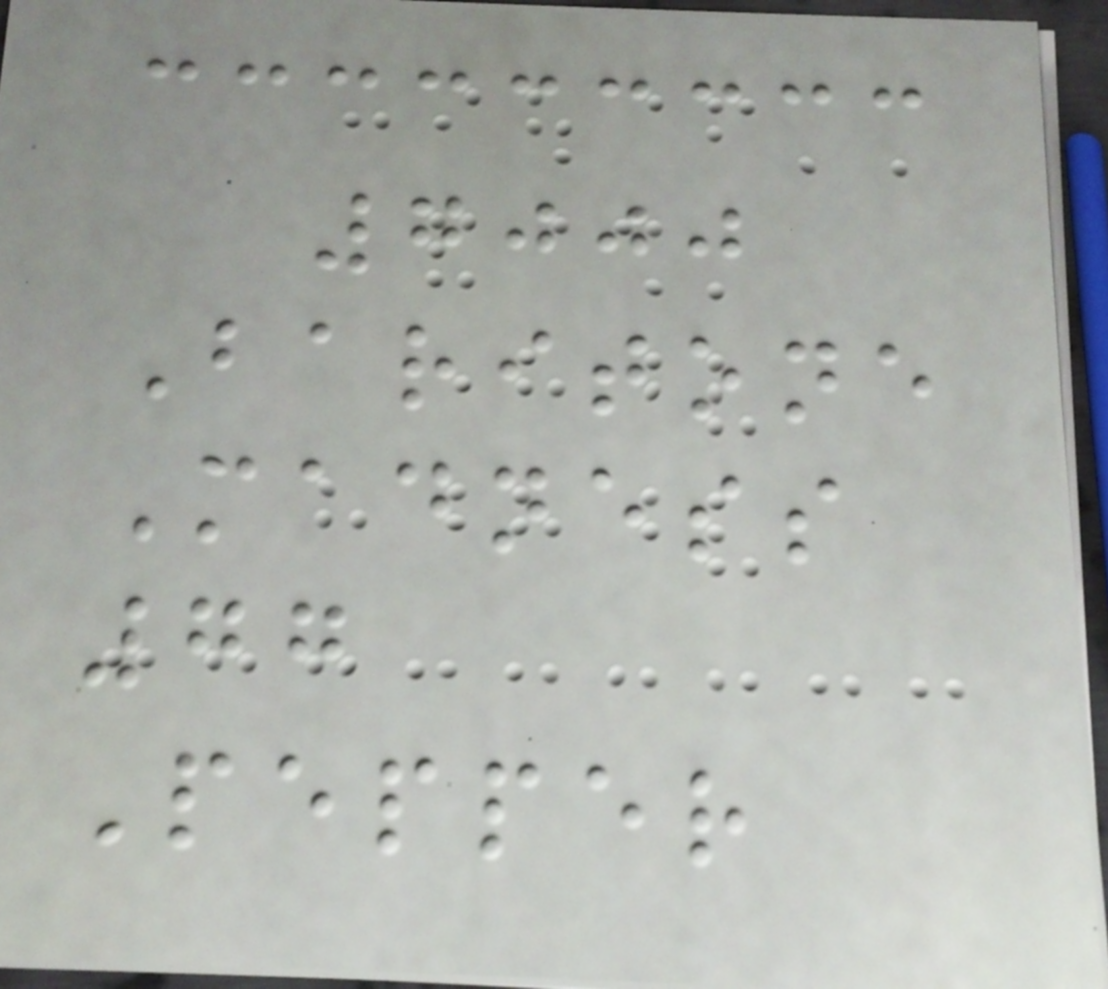7000
Baritone
Madness
77
Pepper
